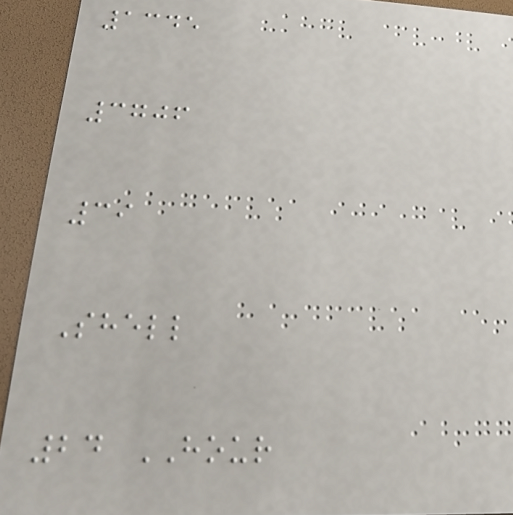1345
3706
39
Shell
24 HOUR
